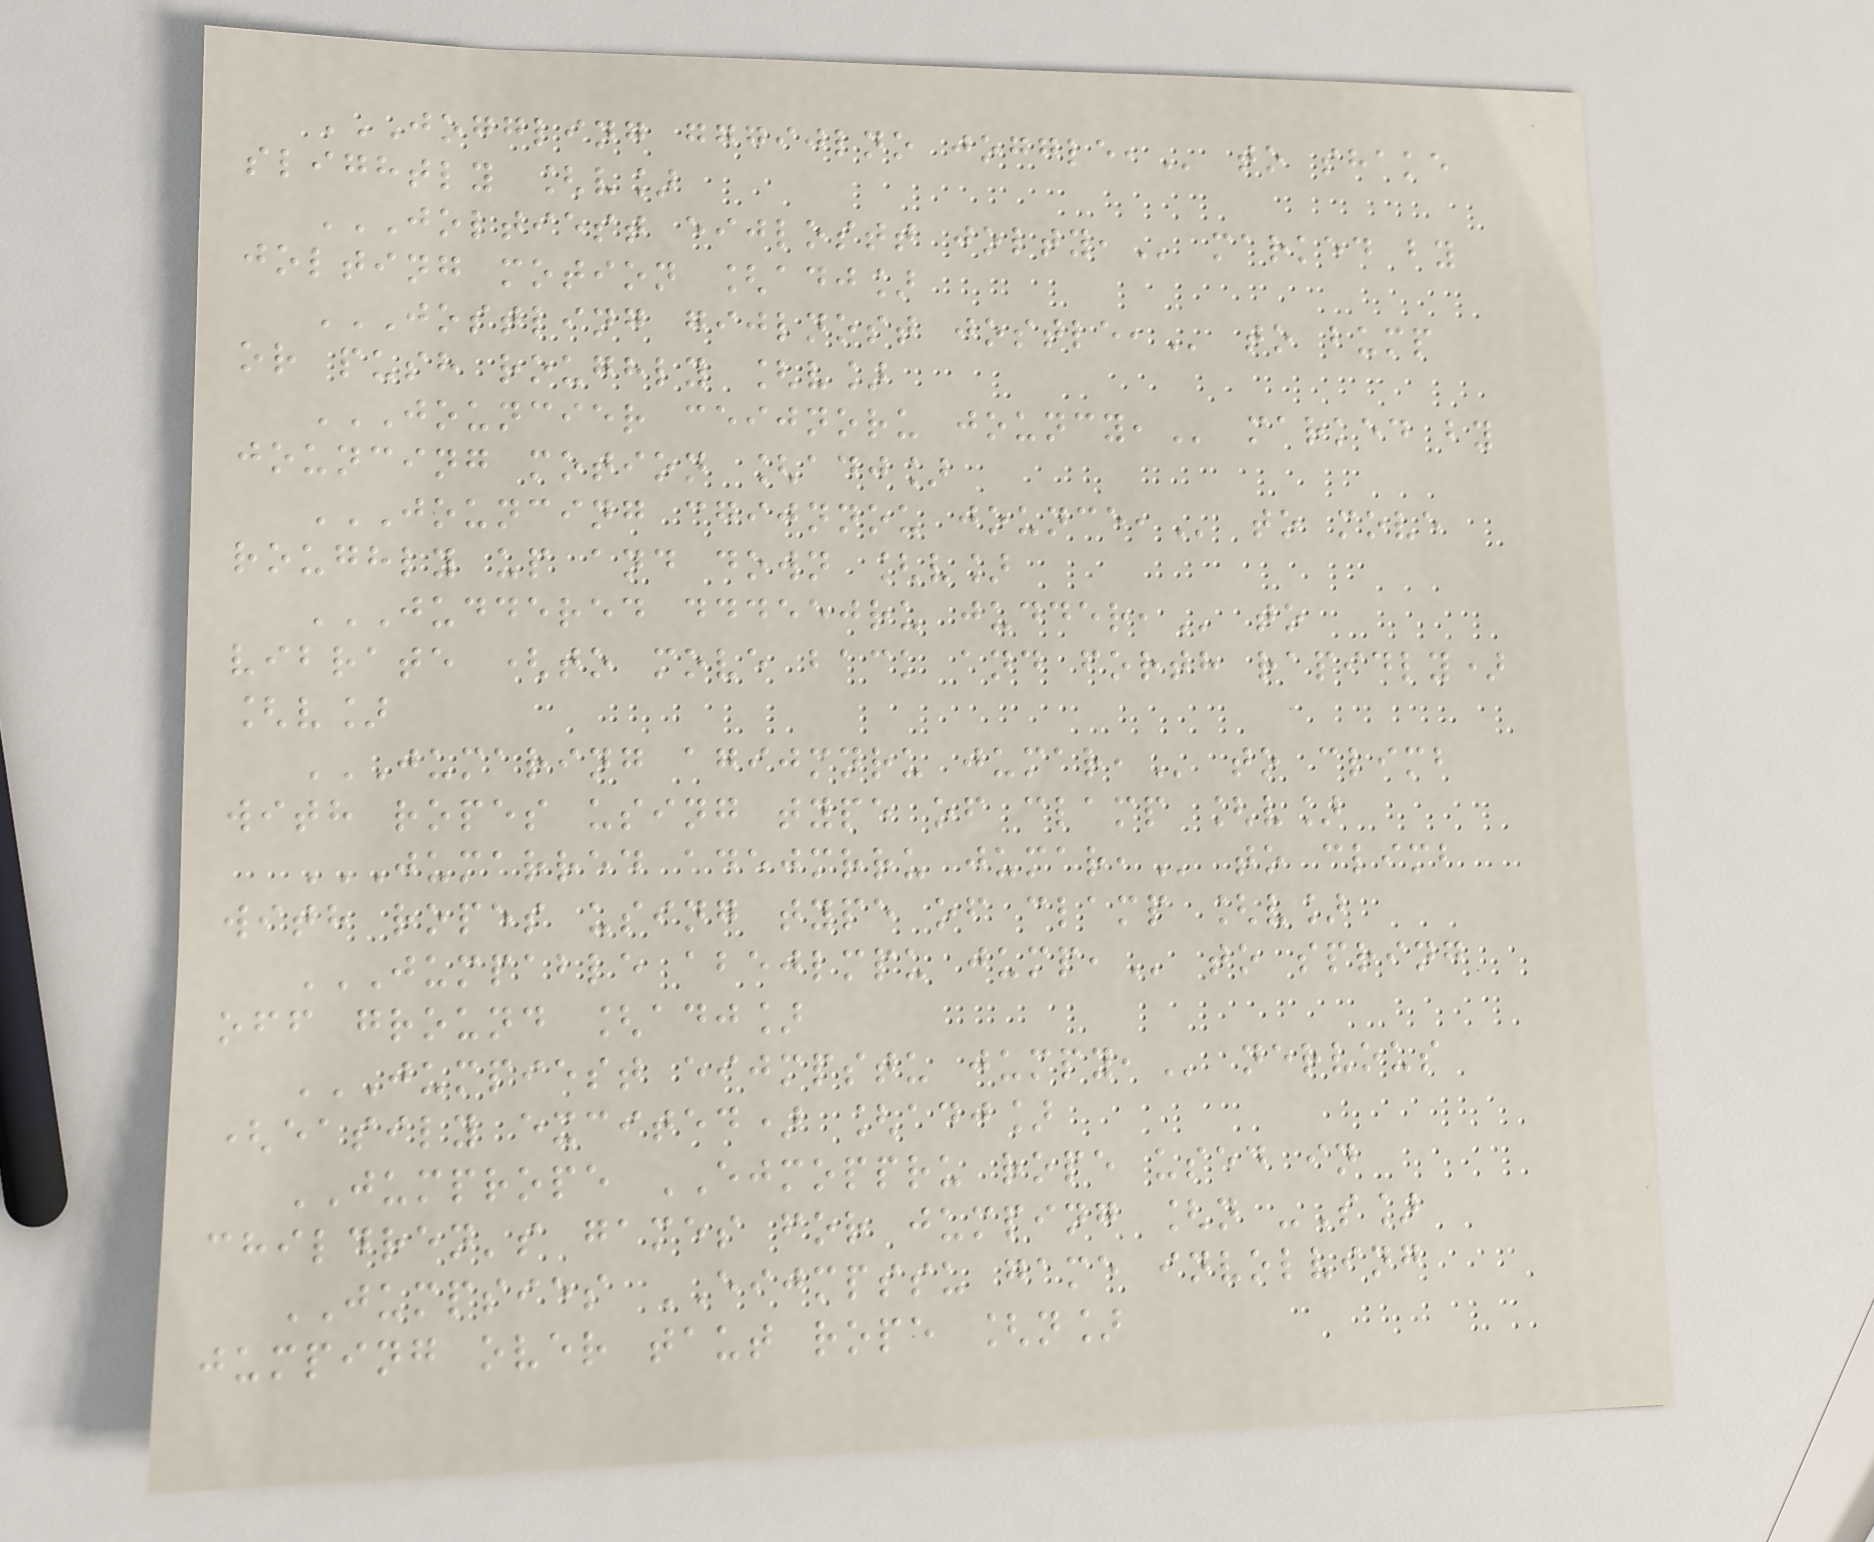JOGGLING GGGIJLNO JOGGLE, to shake
slightly [v]
JOLTIEST EIJLOSTT JOLTY, marked by
jolting motion [adj]
JOSTLING GIJLNOST JOSTLE, to bump
or push roughly [v]
JOUNCIER CEIJNORU JOUNCY, marked by
jouncing motion [adj]
JOUNCING CGIJNNOU JOUNCE, to move
roughly up and down [v]
JUDDERED DDDEEJRU JUDDER, to
vibrate (to move back and forth rapidly)
[v]
JUMARING AGIJMNRU JUMAR, to climb
with ropes using type of clamp [v]
JUMARRED ADEJMRRU JUMAR, to climb
with ropes using type of clamp [v]
JUMPABLE ABEJLMPU JUMP, to spring
off ground [adj]
JUMPIEST EIJMPSTU JUMPY, nervous
(easily excited) [adj]
JUMPROPE EJMOPPRU rope used in
children's games for jumping [n -S]
JUMPSIES EIJMPSSU game involving
jumping over taut rope [n]
